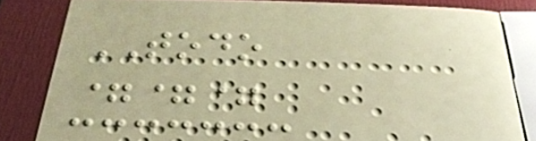TODO
===
